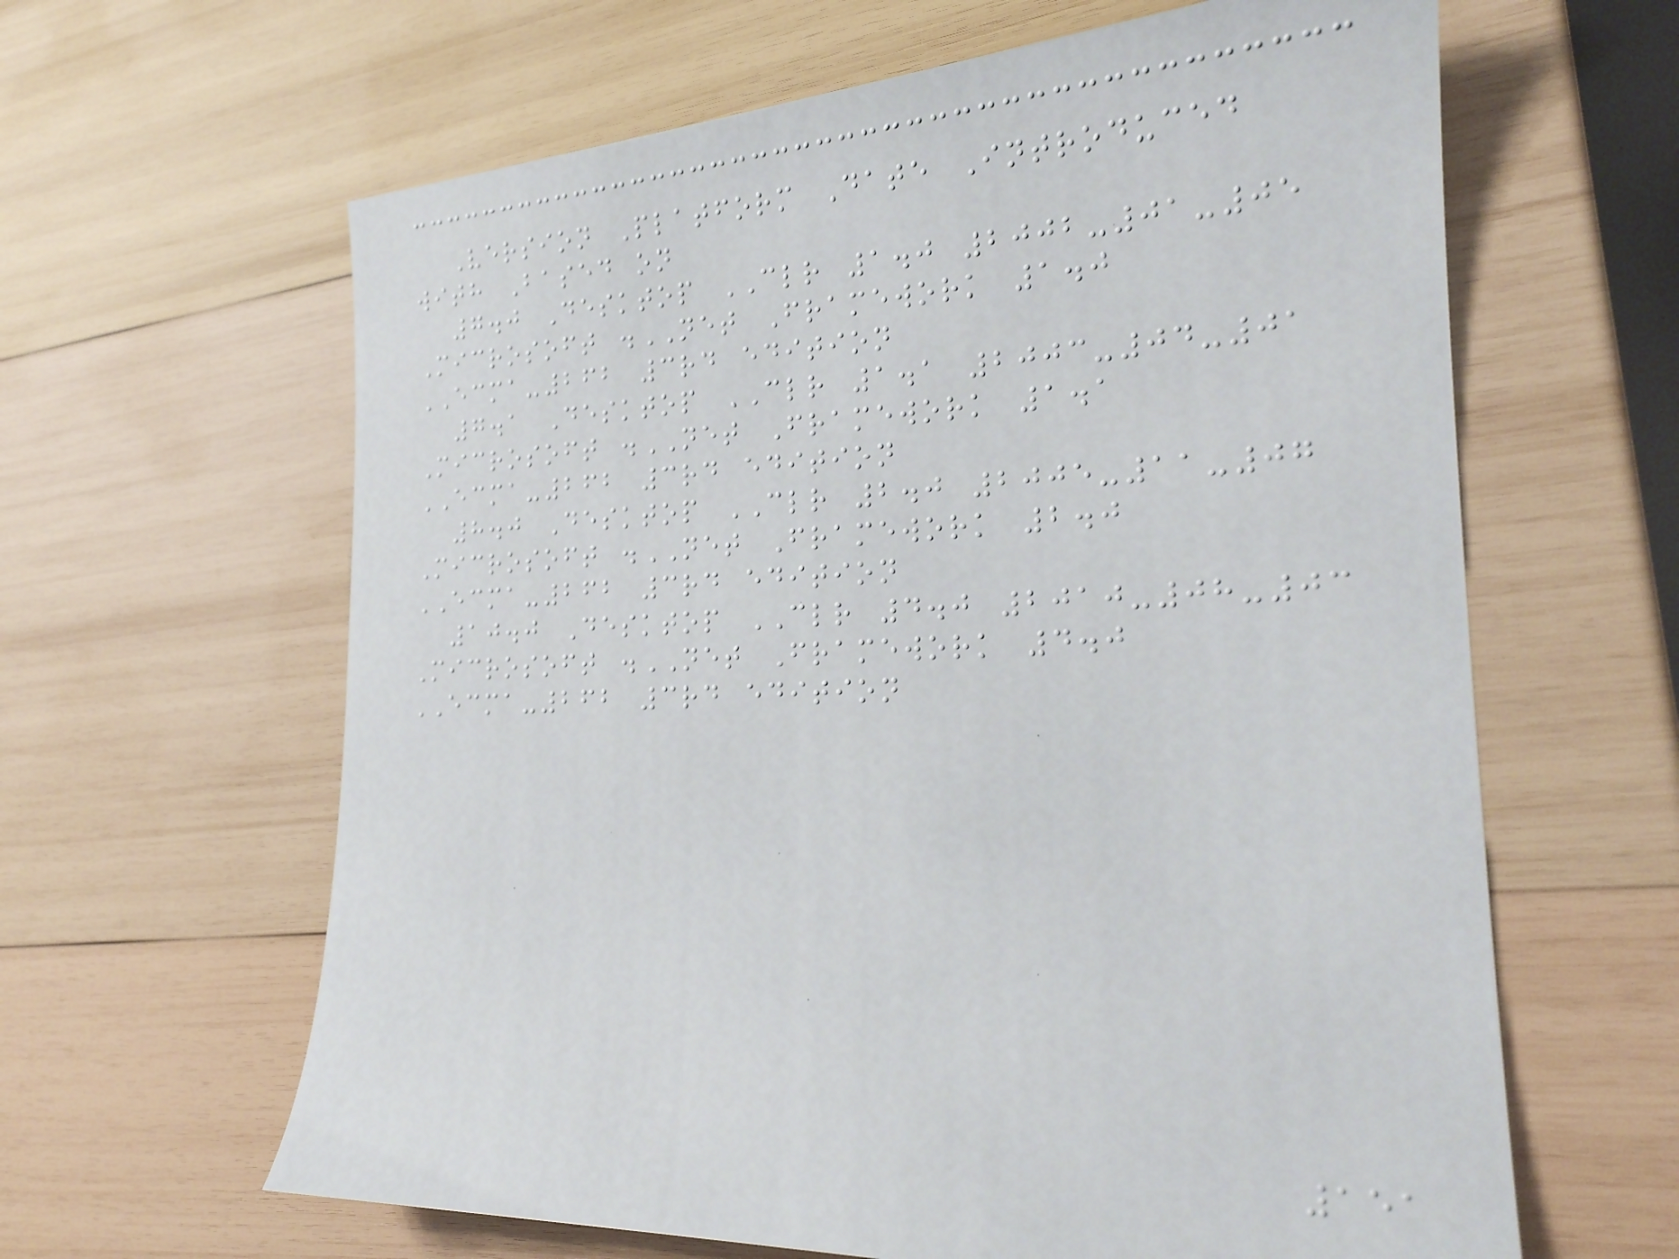Version Platform Date Introduced
with Based on
7.0 Desktop CLR 1.0 2002-01-05
Microsoft .NET Framework 1.0
ECMA-262 3rd edition
7.1 Desktop CLR 1.1 2003-04-01
Microsoft .NET Framework 1.1
ECMA-262 3rd edition
8.0 Desktop CLR 2.0 2005-11-07
Microsoft .NET Framework 2.0
ECMA-262 3rd edition
10.0 Desktop CLR 4.0 2010-08-03
Microsoft .NET Framework 4.0
ECMA-262 3rd edition
151
